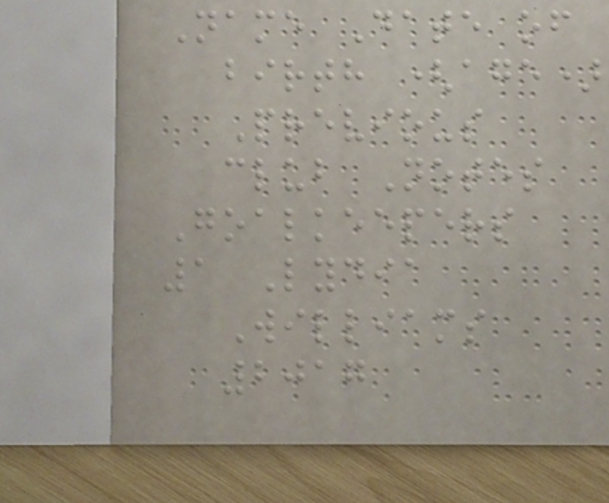Name Date of
birth (age)
Previous
club Notes
Goalkeepers
1 Lydia
Williams
2017
